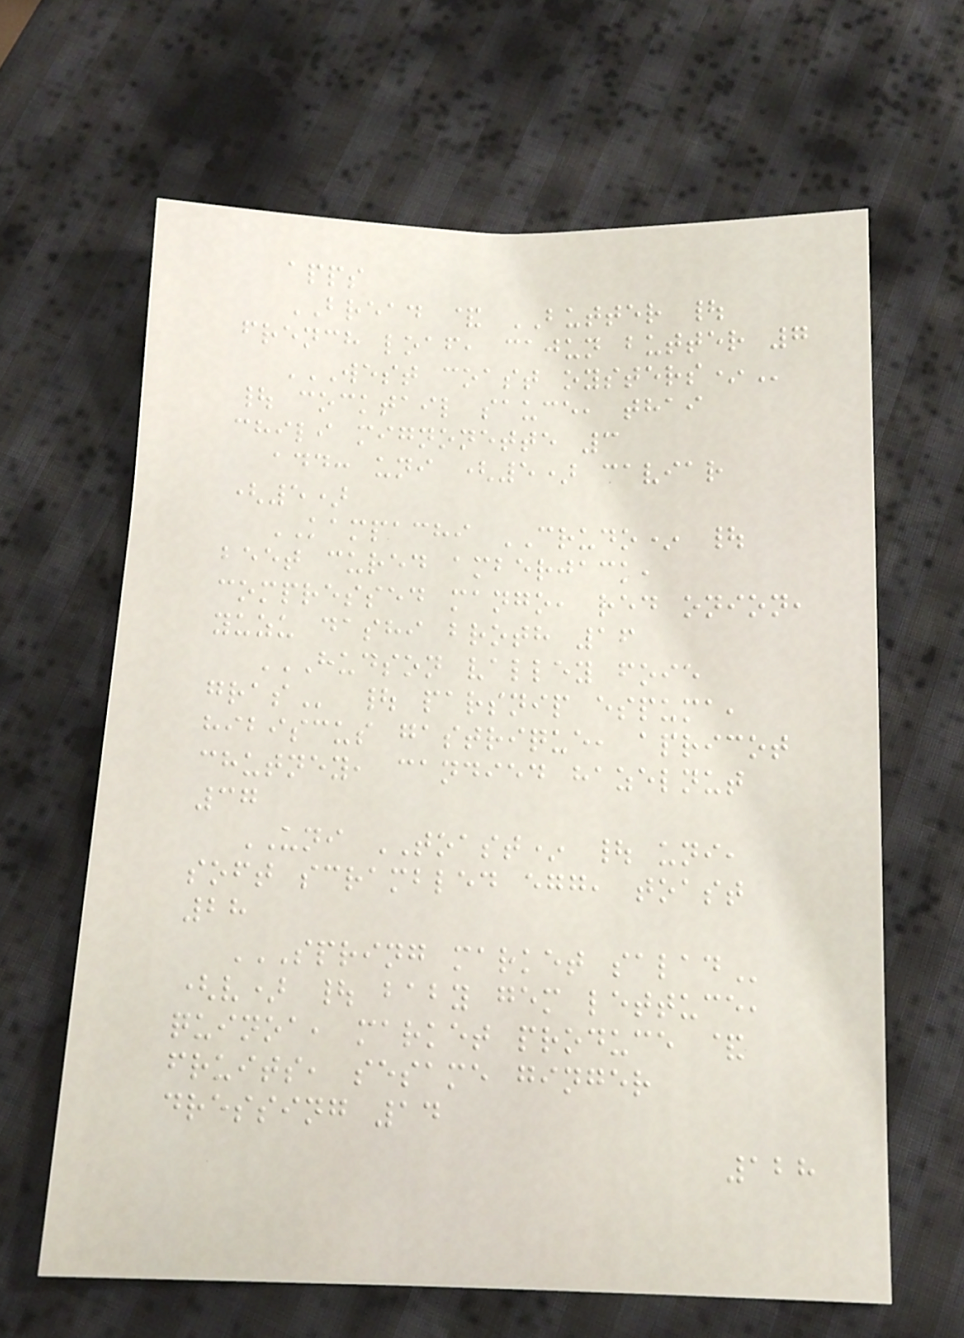apps
BREAD & BUTTER |
french loaf, cajun butter 7
WEST COAST OYSTERS*
| cocktail sauce, thai
chili mignonette 3
add: uni (5) caviar
(5)
KAMPACHI CRUDO* |
beet cured amberjack,
compressed mango, red onion,
yuzu dashi broth 16
HUDSON VALLEY FOIE
GRAS | parsnip espuma,
hibiscus gastrique, apricot
chutney, candied hazelnut
37
UNI TOAST* | uni,
soft scrambled egg, toast
28
SPRING MARKET SALAD
(v) | baby gem lettuce,
quinoa, market produce &
fruits, sesame ginger
dressing 14
128
